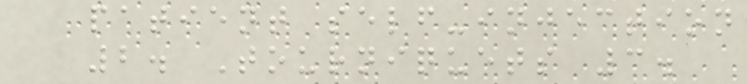patient self-injection
2. Tourniquets 3.
